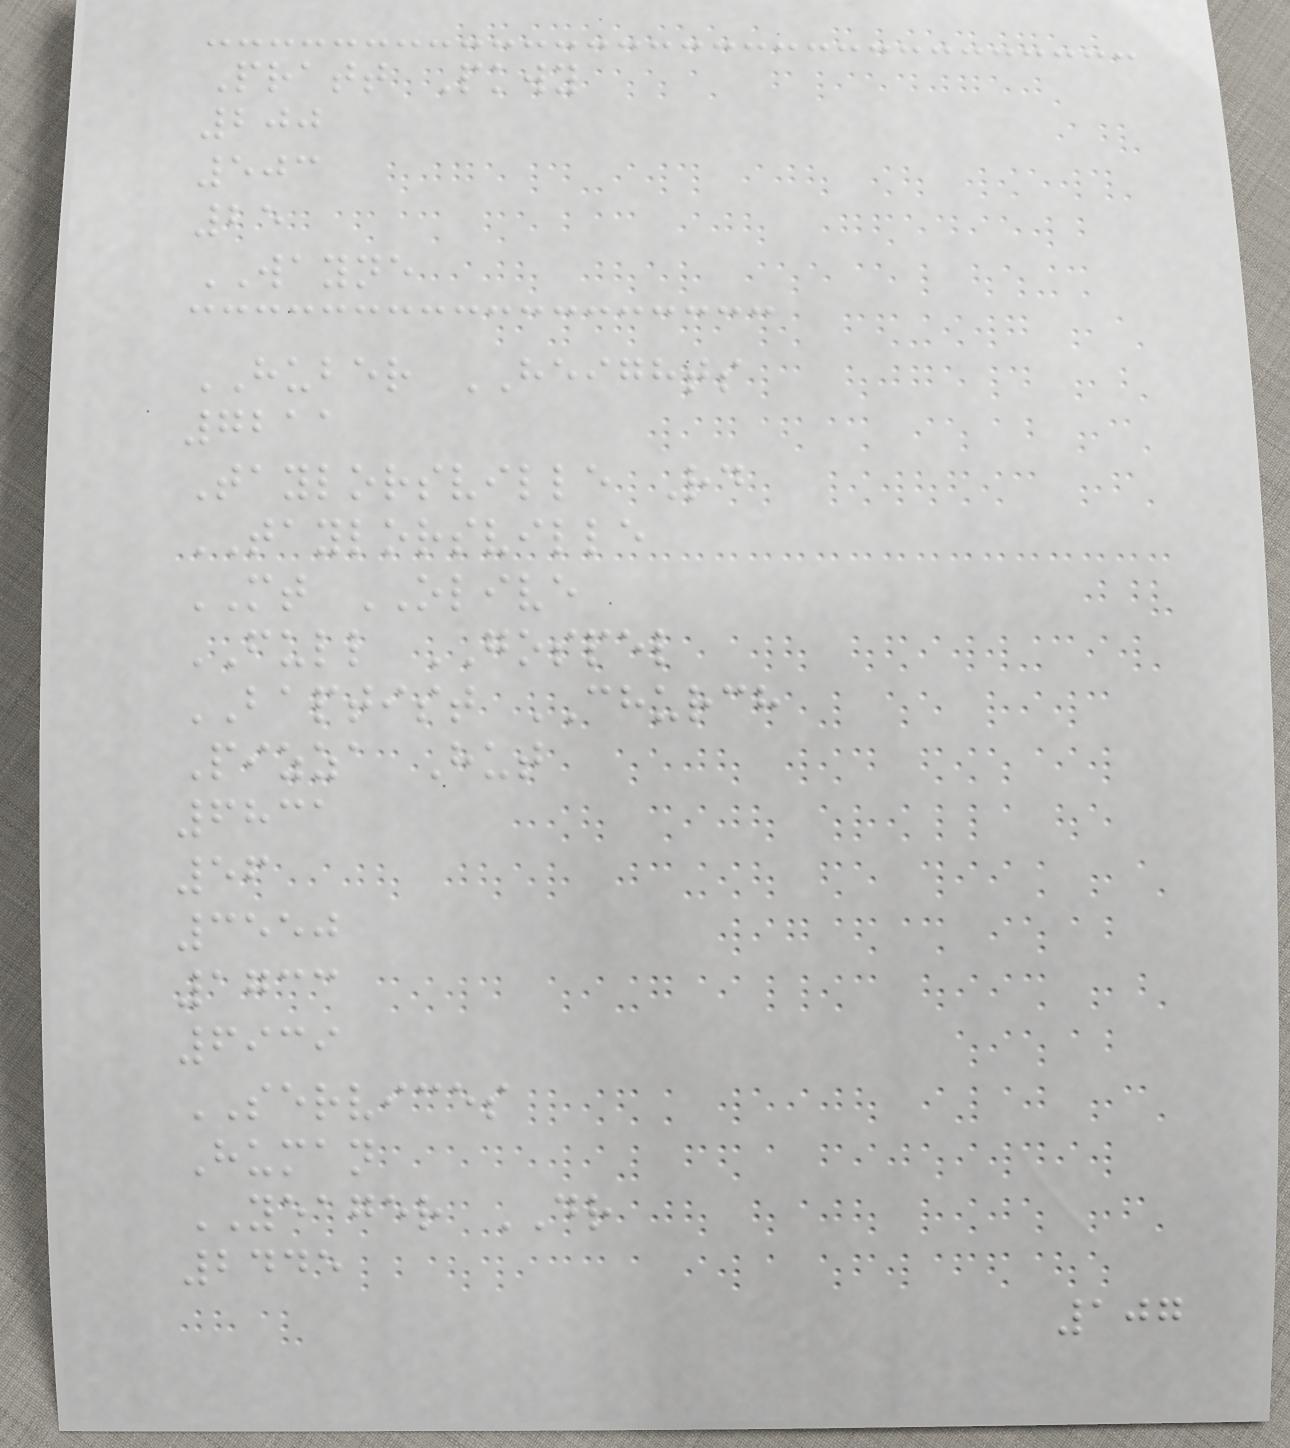Pratt Pkwy
200
503
25
WAYNE
HUBER HEIGHTS
7211
Taylorsville Rd
TAYLORSVILLE
MT OLIVE
FULL GOSPEL
BAPTIST CHURCH
Pizza Hut
6831
56
3550
1733
6939
SERVICES
Human
YEAGER DR
2445
107
